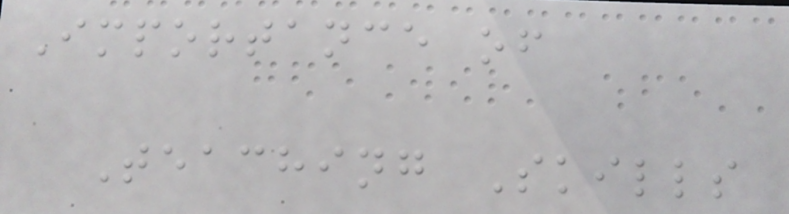Importance of
Teaching Skills
